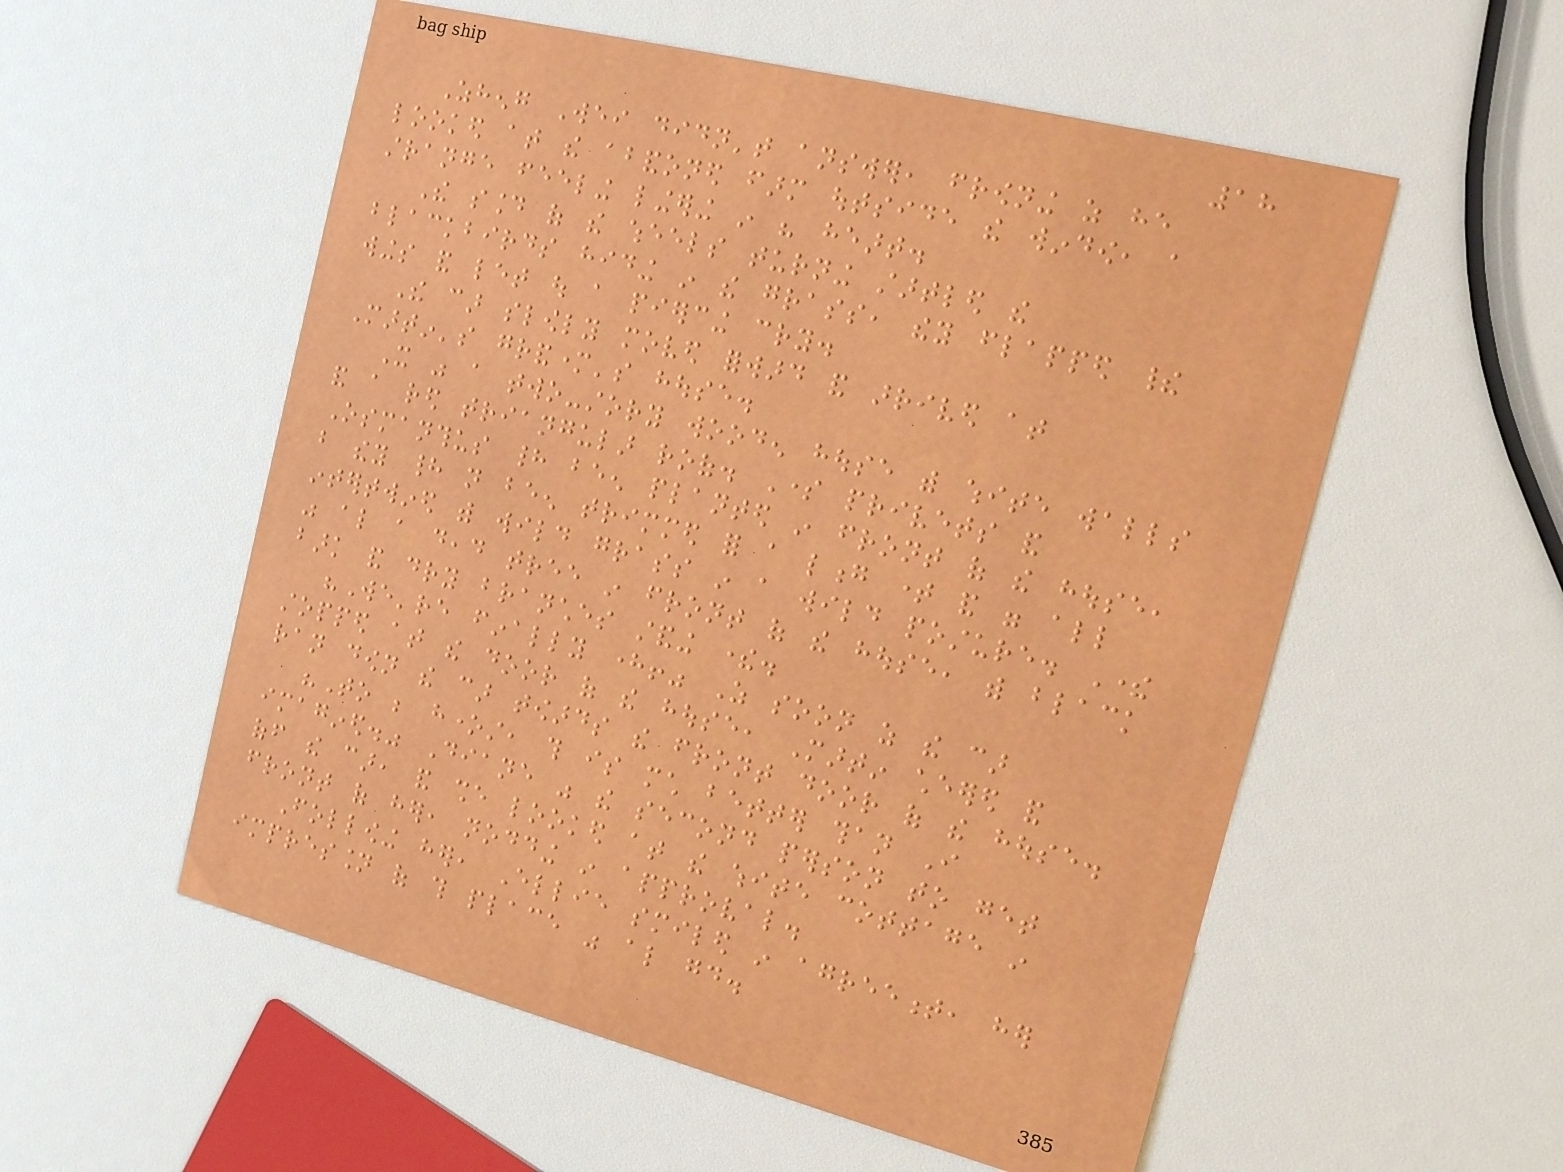18
Zheng Wei didn't answer, frowning as he
looked at the abandoned farm outside the window, a
strange feeling lingering in his heart.
The sound of the wheels turning startled the
blackbirds hiding in the grass, they flapped their
wings and let out a piercing cry.
The car slowly moved forward and arrived at
Martin's grandmother's house.
It was a two-story wooden house with white walls
and a red triangular roof. Some privets and
Osmanthus had been planted in front of the house,
but they had not been trimmed for a long time and were all
intertwined with wild grass in a wild posture. There
was also a dead tree in front of the house, with black
bark and dry branches standing there.
"We're finally here!" As soon as the car
stopped at the door of the house, Martin cheered and
ran down the car towards the front door of the house.
"To be honest, this is much better than I
imagined." Diane was the second person to get
off the car, and she looked at the white cottage in
front of her, nodding in approval.
Following her, Ellie smiled in agreement, her
impression of this place was also good.
